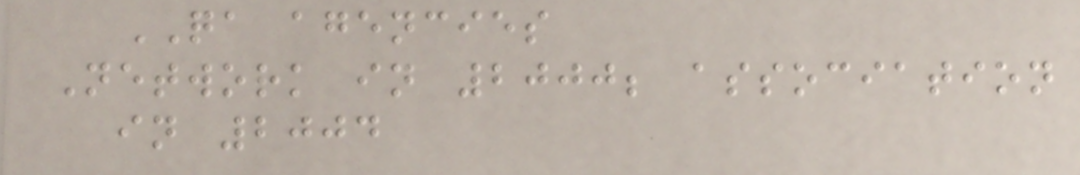QA agencies
Network in 2000; association
in 2004
